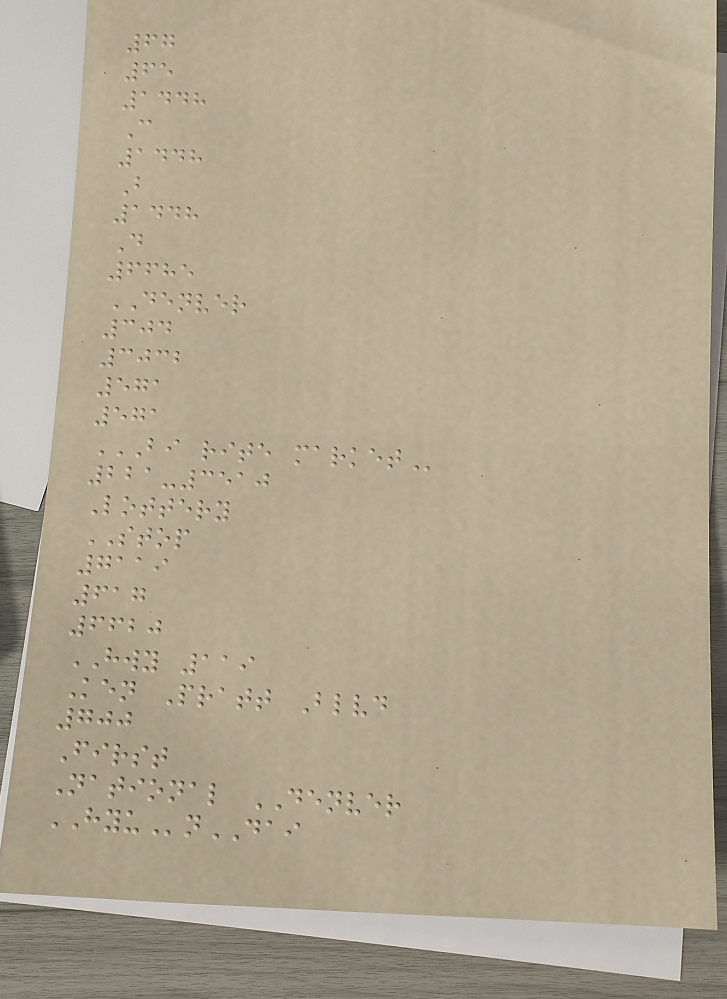67
65
1448
C
1448
B
1448
D
6685
DENVER
304
3032
571
571
BI RITE MARKET
221-3510
Lottery
STOP
7119
617
6620
HWY 119
Ken Pratt Blvd
700
First
National DENVER
HYUnDAI
